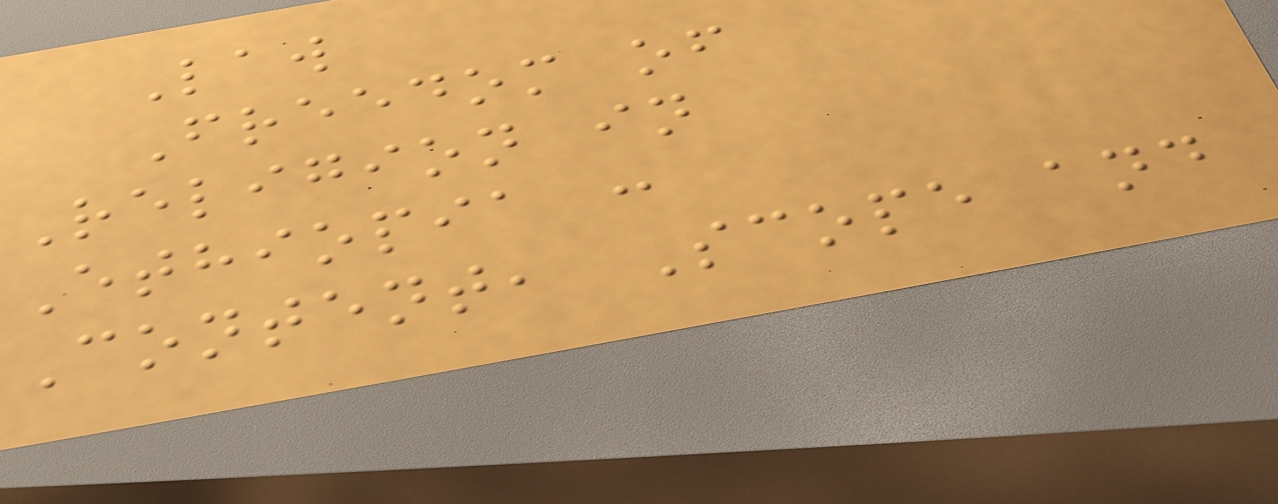Law
Freedom of
Religion in
Ethiopia :
Content, Scope and
